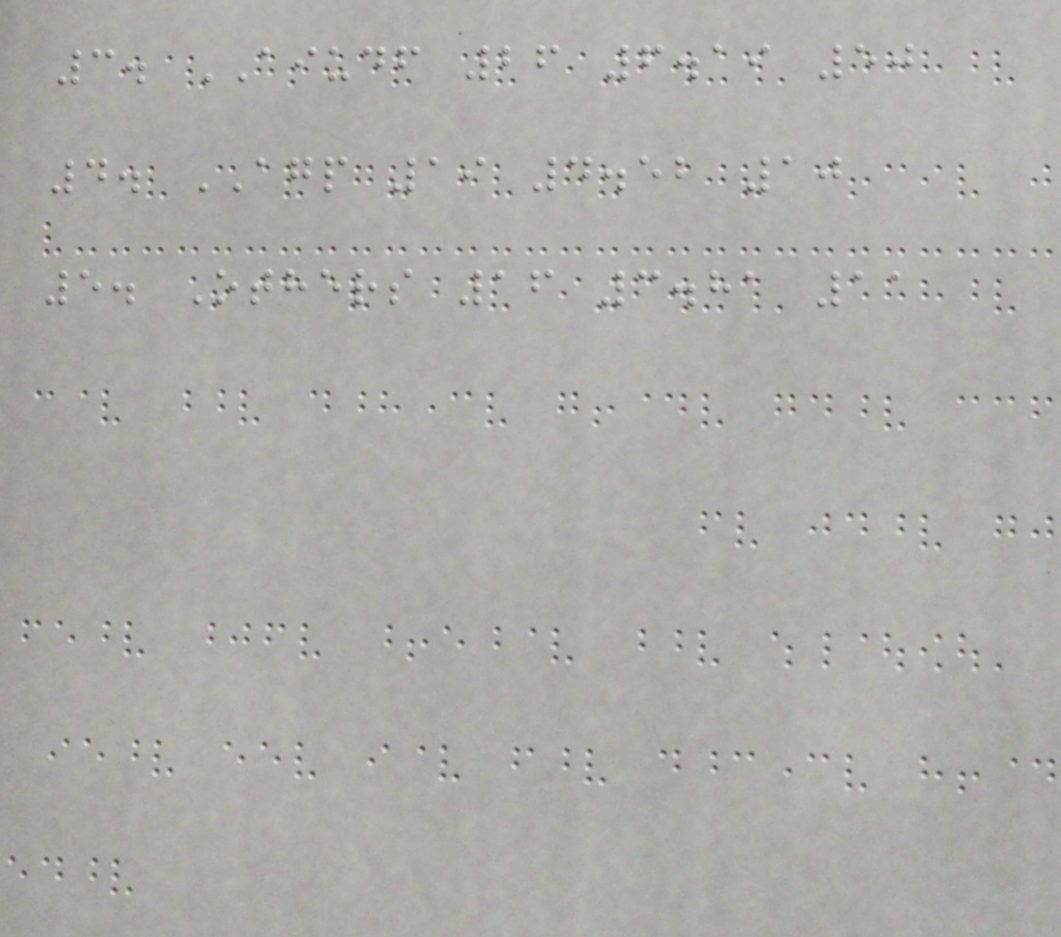3. AIUDF 26 6.19 50
4. AGP 19 4.52 10
5. Others 16 3.81 11
